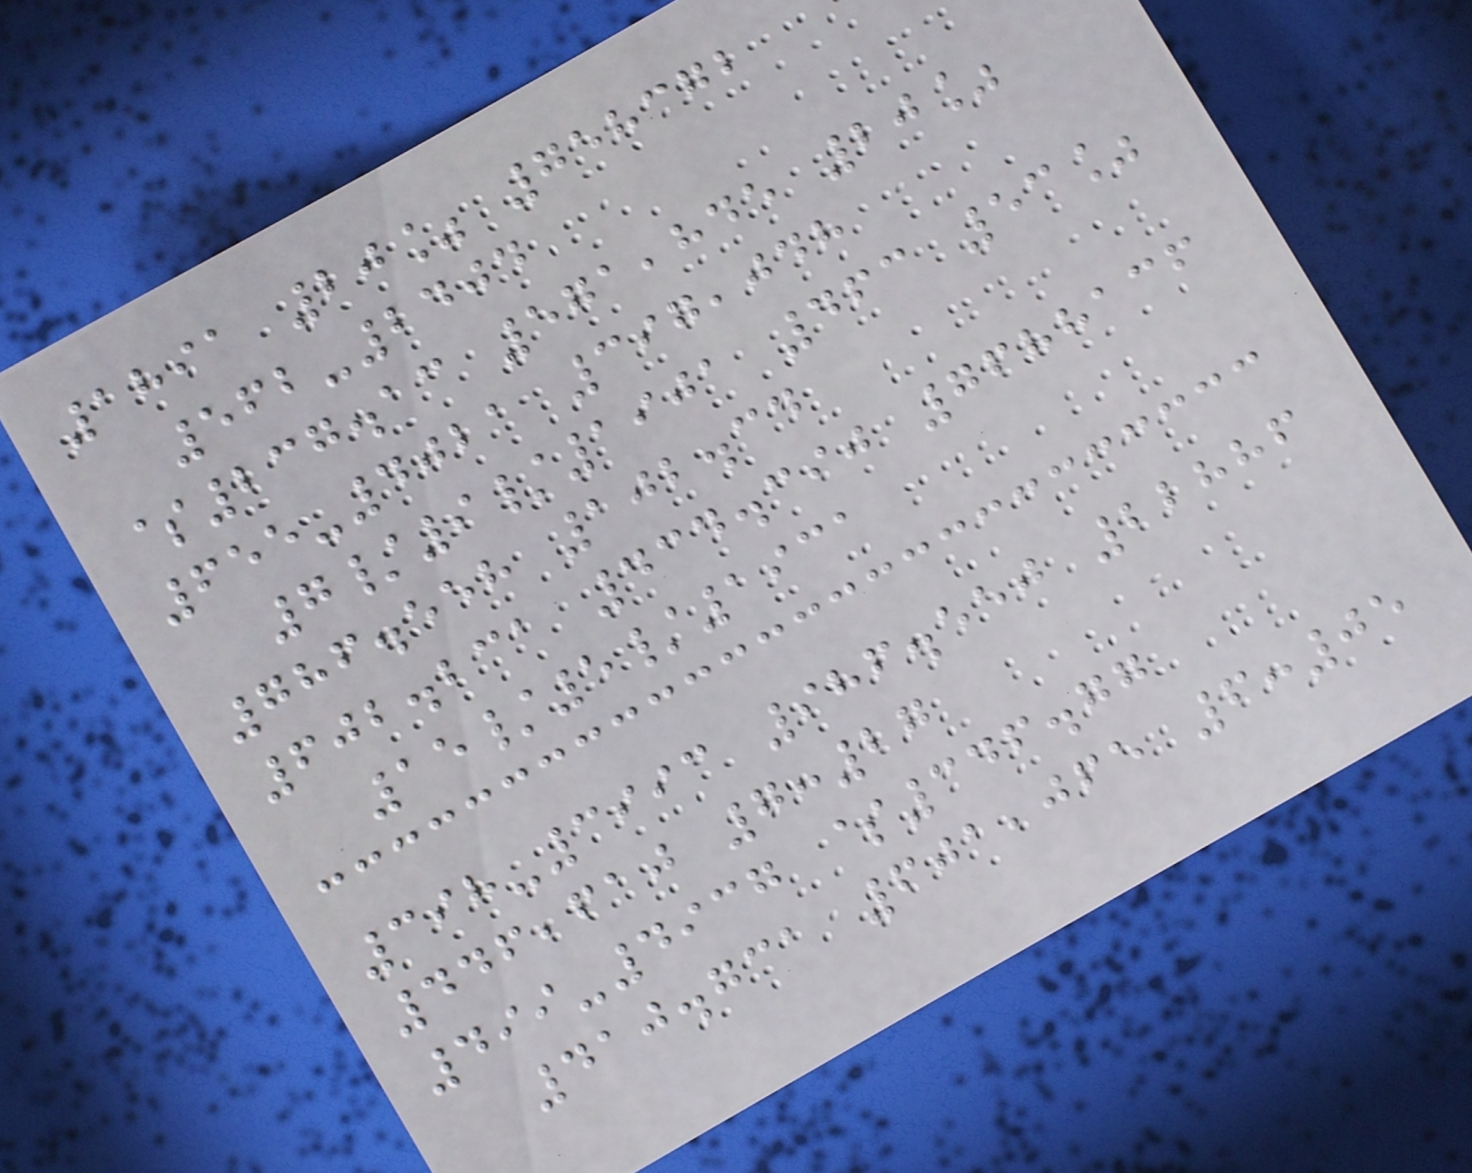1891 20% 758372
562-2404
$237.13 571,845 20%
655-4021 397,048
7/9/1901 463 53%
786.558 102.34
602.231 434.390 7688136
15/5/1931
398-3993 986.550 22886
446,610 7:27
499-4937 $346.77
410.731 601,065 6:05
